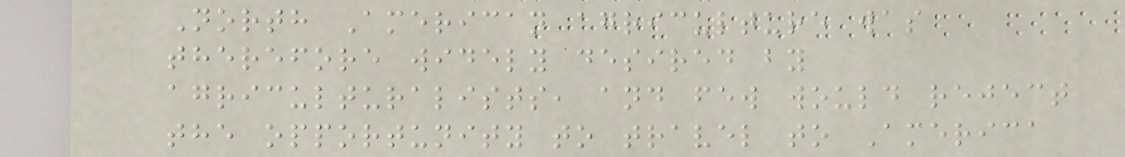North American agriculture was
therefore widely desired by
agriculturalists, and few would reject
the opportunity to travel to America
